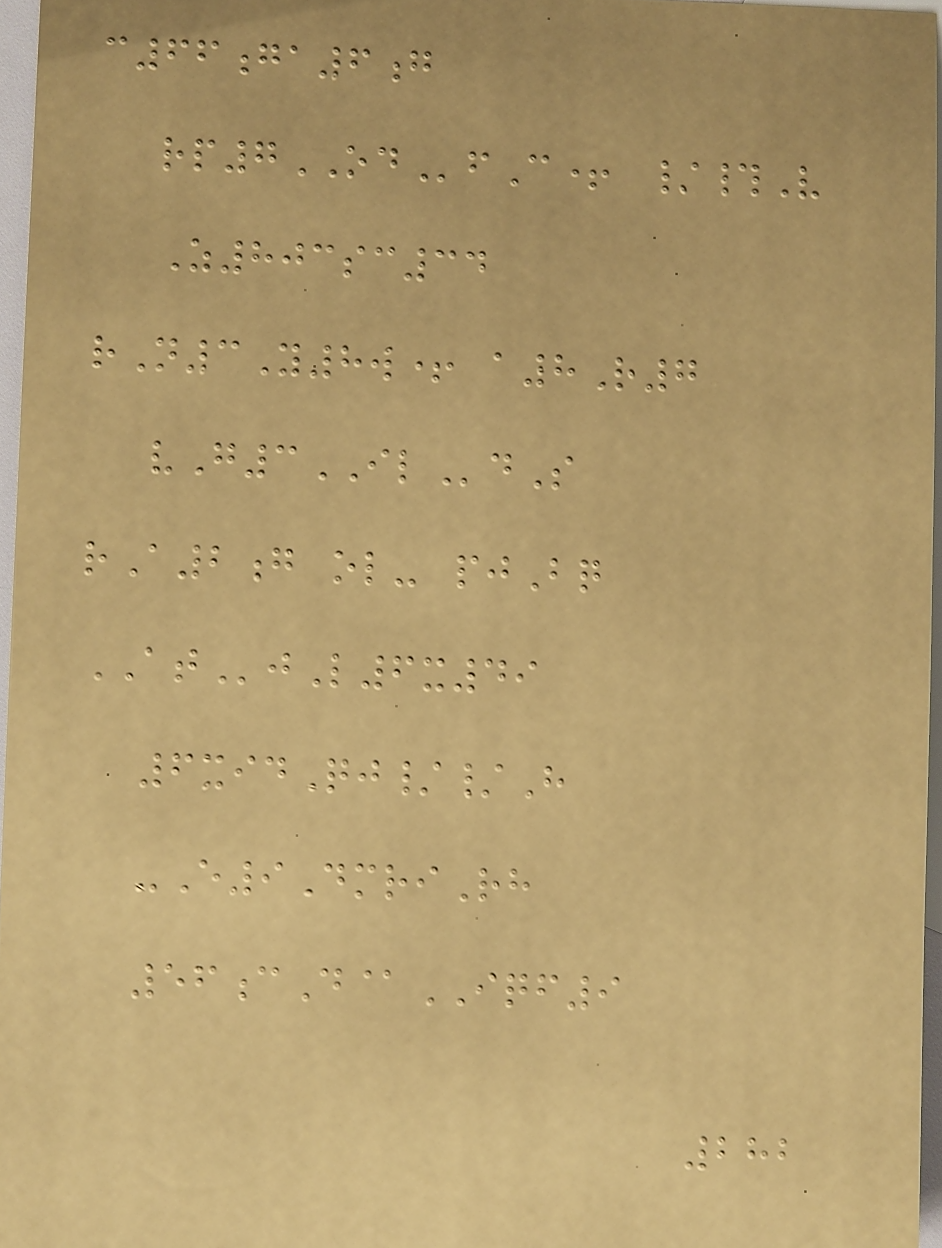c66ga6g
rp7ODfC+ /#V
Z803sc34
rN3Y8w+ a8R7
vG3ILdS
rA2g ol- pjBq
ATjL6x49
6xidQj//H
-E9DmriRh
56cD@IQF9
282
